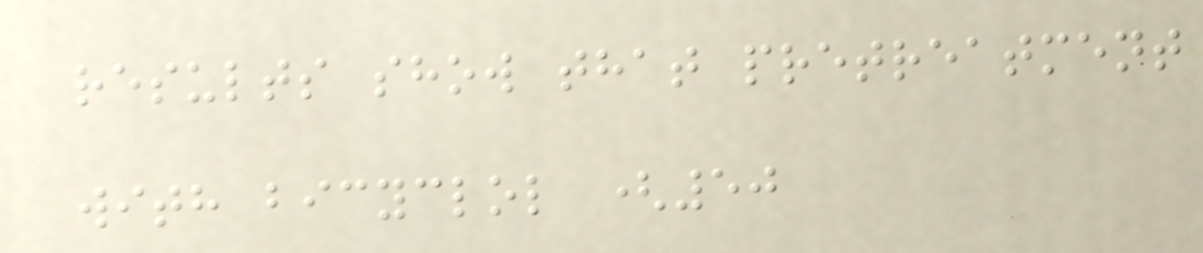results show that pretreatment
with bicyclol (50
